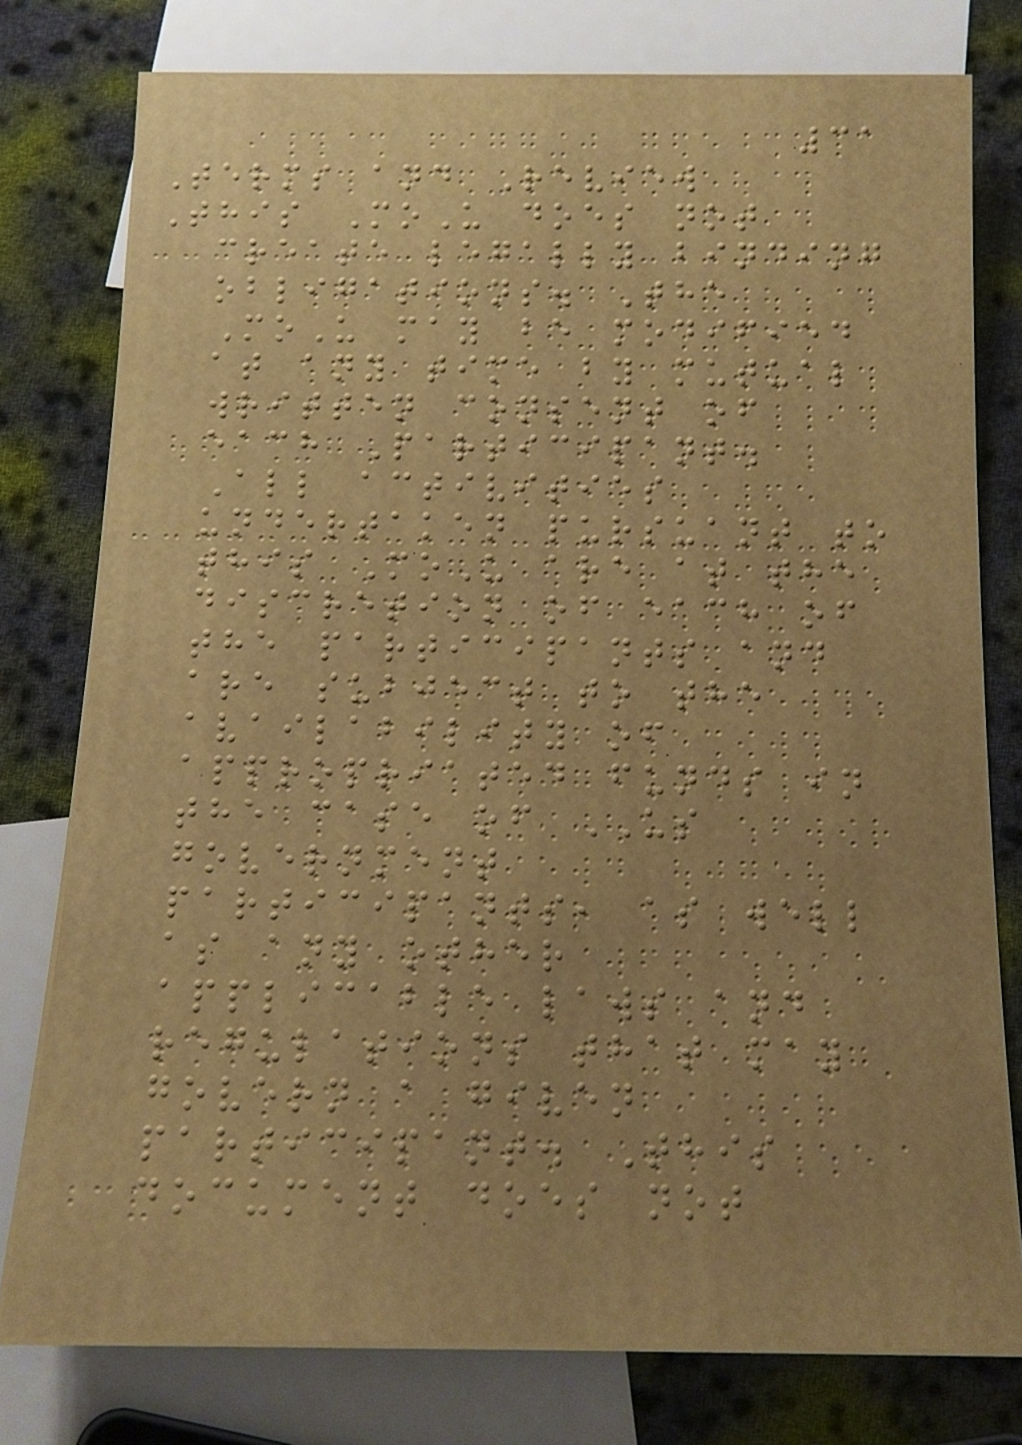31
Terms and Review
This MoU does not
create legally binding
obligations. The
MoU may be modified
at any time by mutual
written consent of
each Participant.
All activities
undertaken pursuant to
this MoU are at the
discretion of each of
the participants and
are subject to the
availability of
appropriated funds in
the case of US
government
participants, as well
as any other
applicable laws and
regulations that may
govern a given
participant. This
document does not
